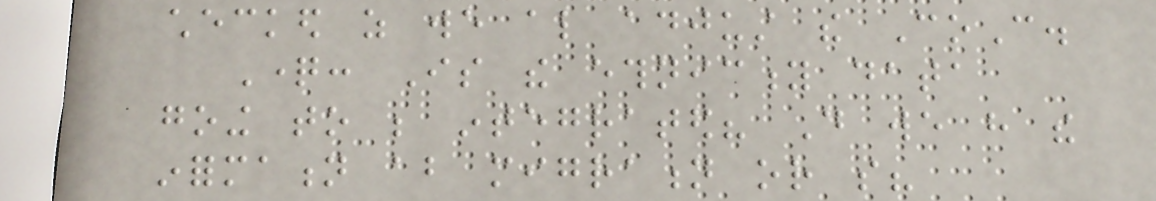checked as we also adjust the CoC.
Question: Is the ethnicity data
going to be integrated? Do we have the
information about migration or so?
